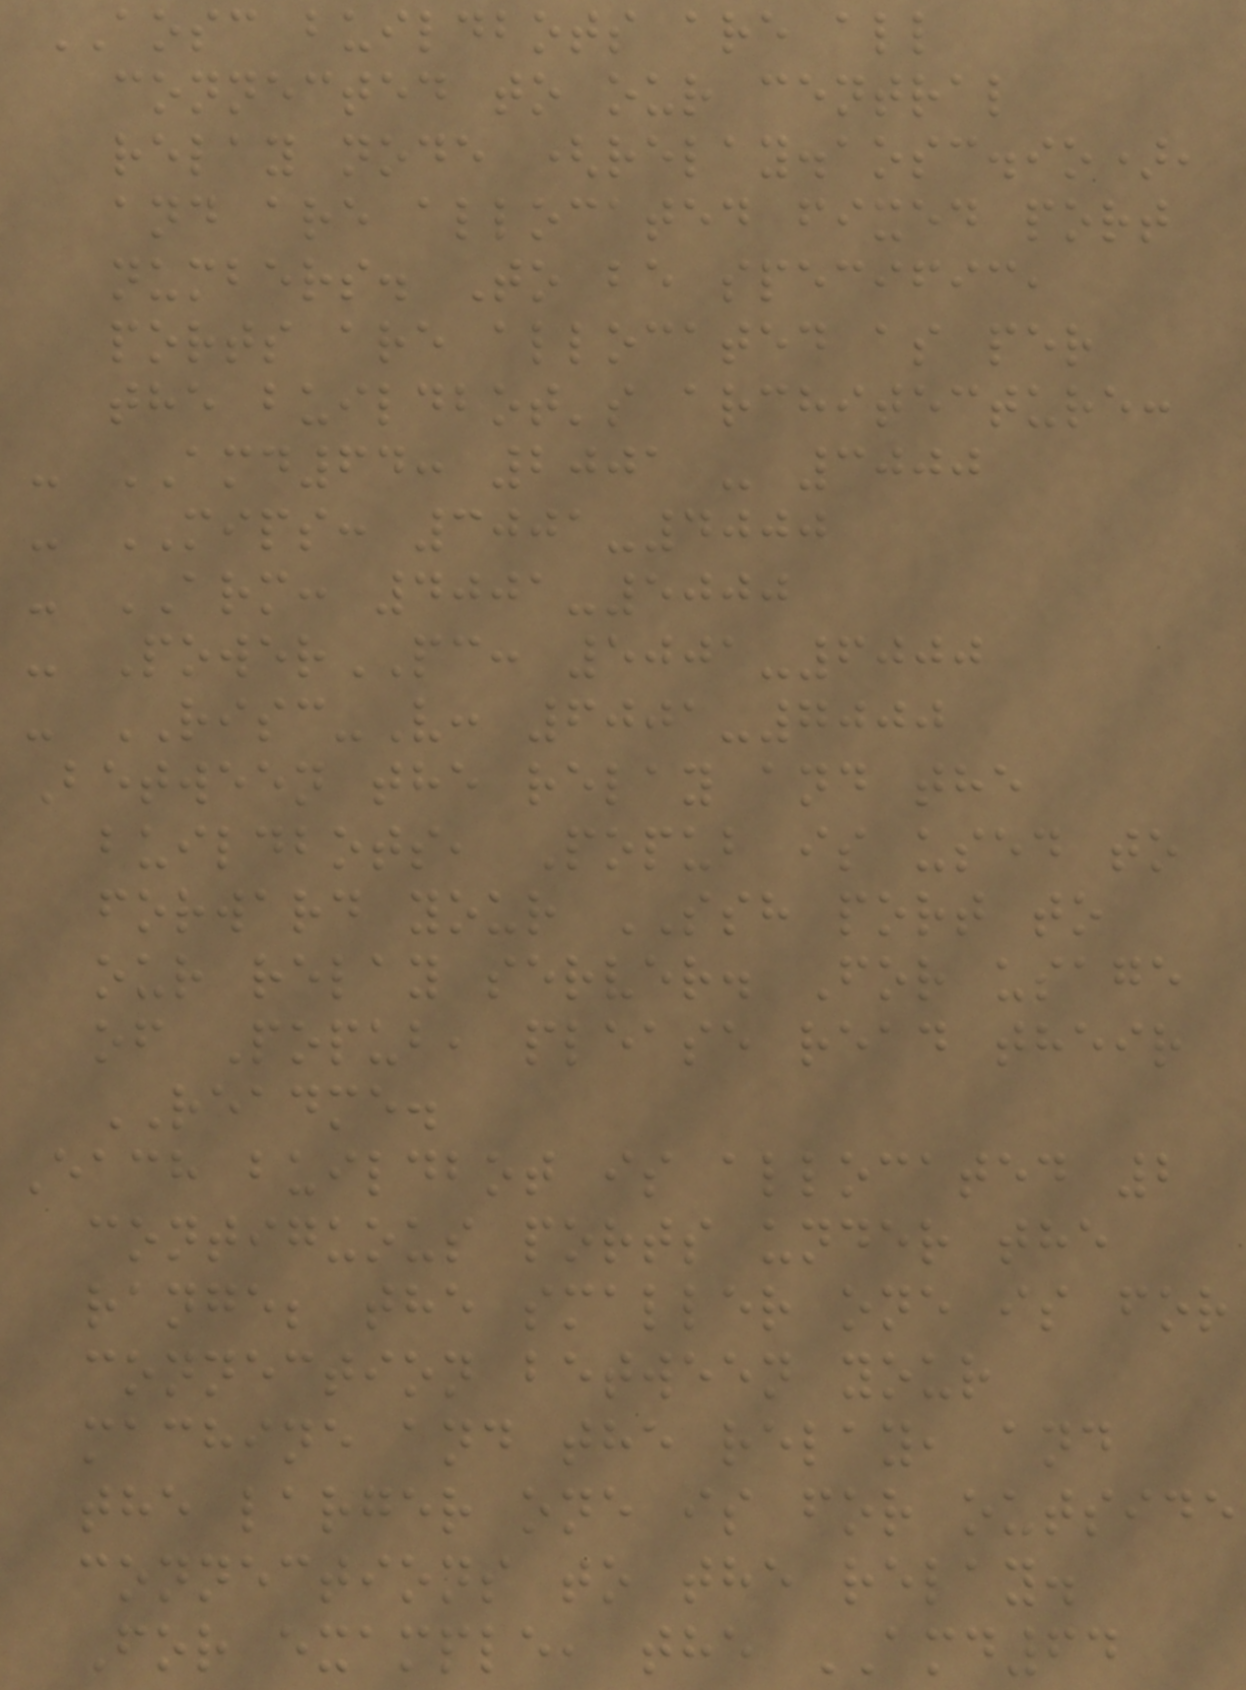AOSC buildbots are all
connected to our central
relay node (relay.aosc.io),
and are allocated fixed port
numbers. To be specific,
ports are allocated as per
the buildbot's architecture:
- AMD64: 2001 - 3000
- MIPS: 3001-4000
- ARM: 4001-5000
- PowerPC: 5001-6000
- RISC-V: 6001-7000
Between the relay and the
buildbots, Popub is used to
forward your SSH port to
our relay server. For usage
of Popub, please read their
README.
Each buildbot is allocated 2
contiguous ports under the
range; the smaller one is for
connection between your
machine and the relay, and
the larger one is for outside
connections to the relay.
For example, the AMD64
